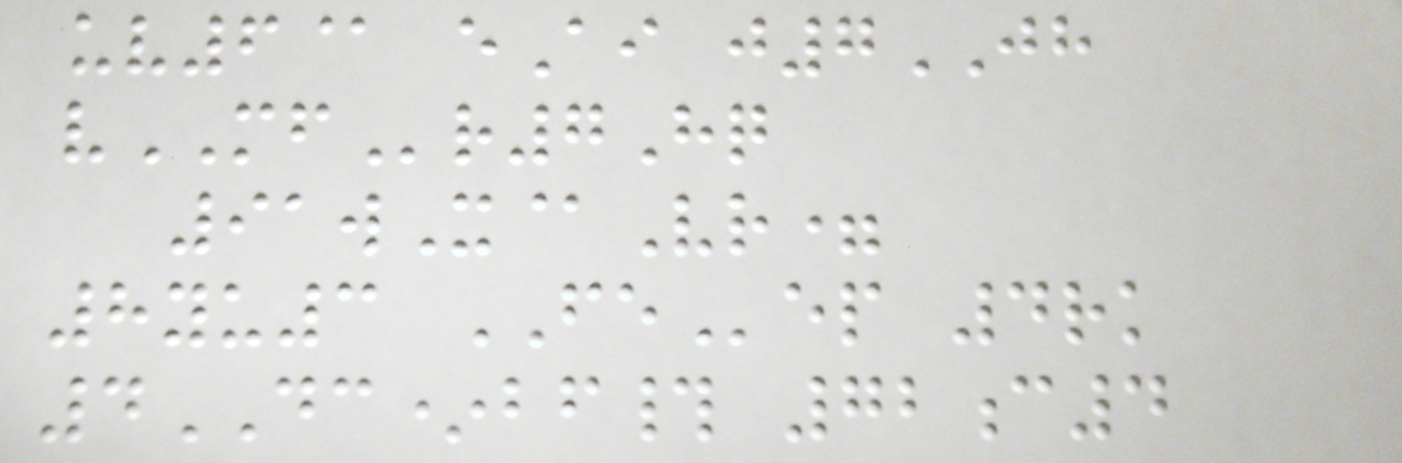uv6@ eAi j7JH
vMFr7Hq
91wX@Vr=
8yu3 FEep 4rk
4DC*bf# 72c4
